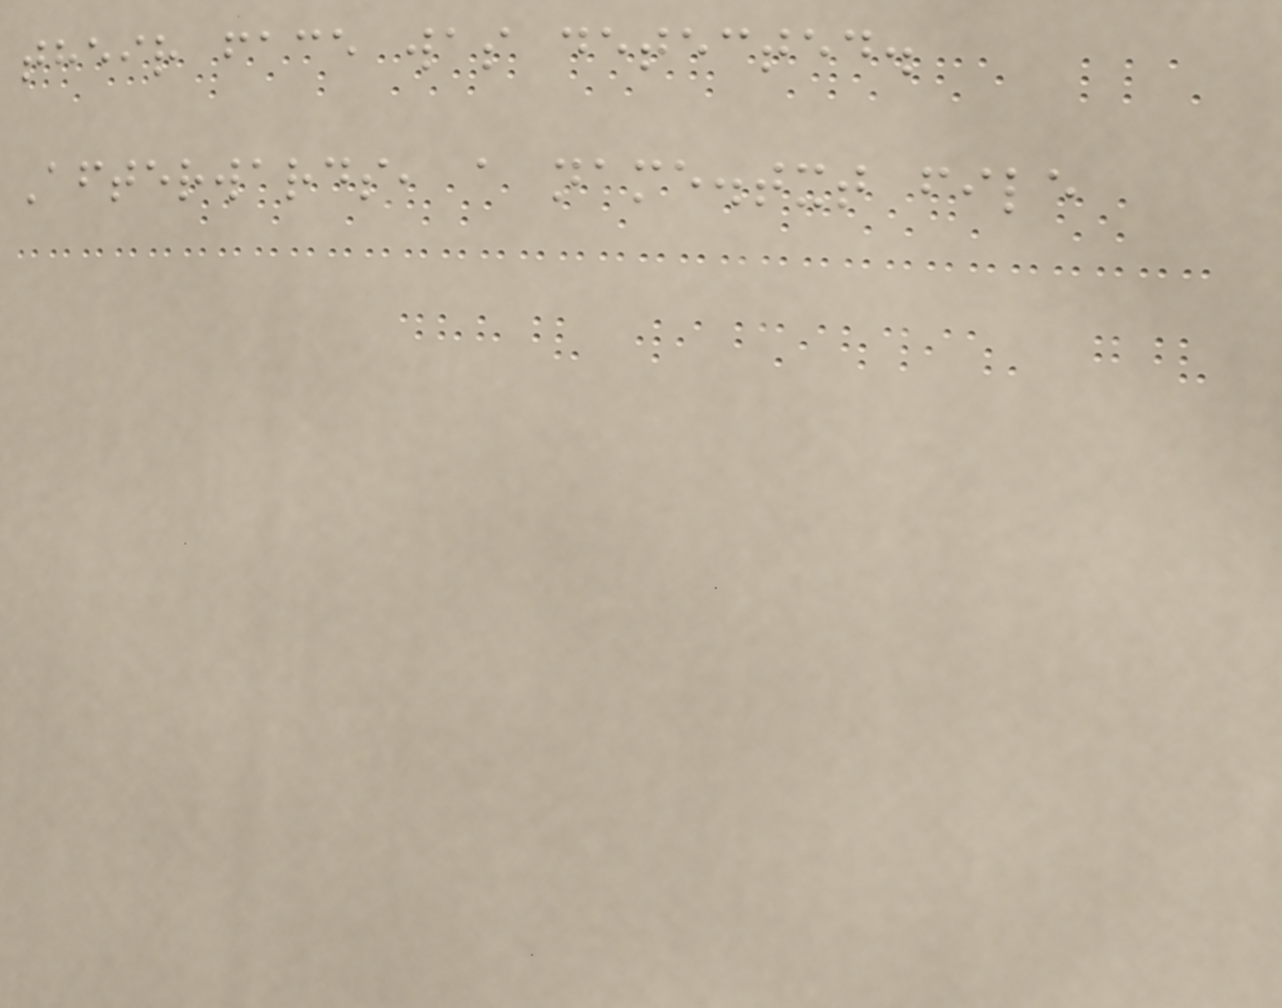their face was detected.
Afterwards, a name.txt file
